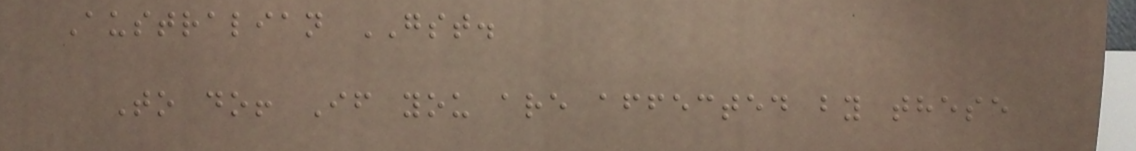Australian GST.
To do! If you are affected by these
